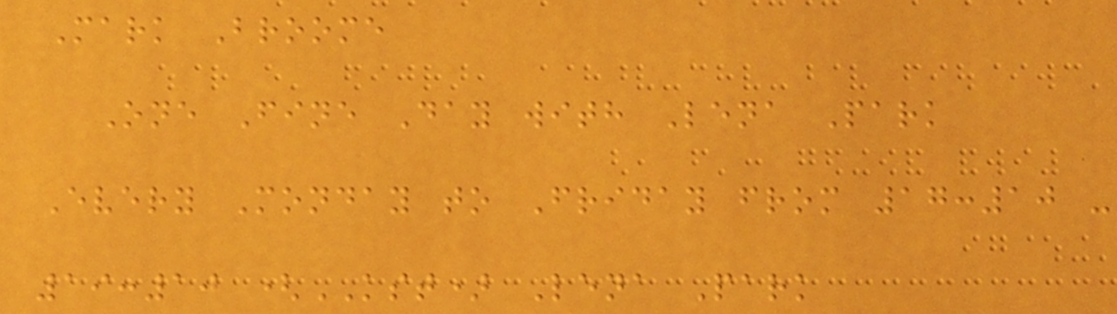Mark Broome
One Fine Day with Lena Park
Every Monday to Friday from 17:10 -
19:10 (KST) Lena Park
